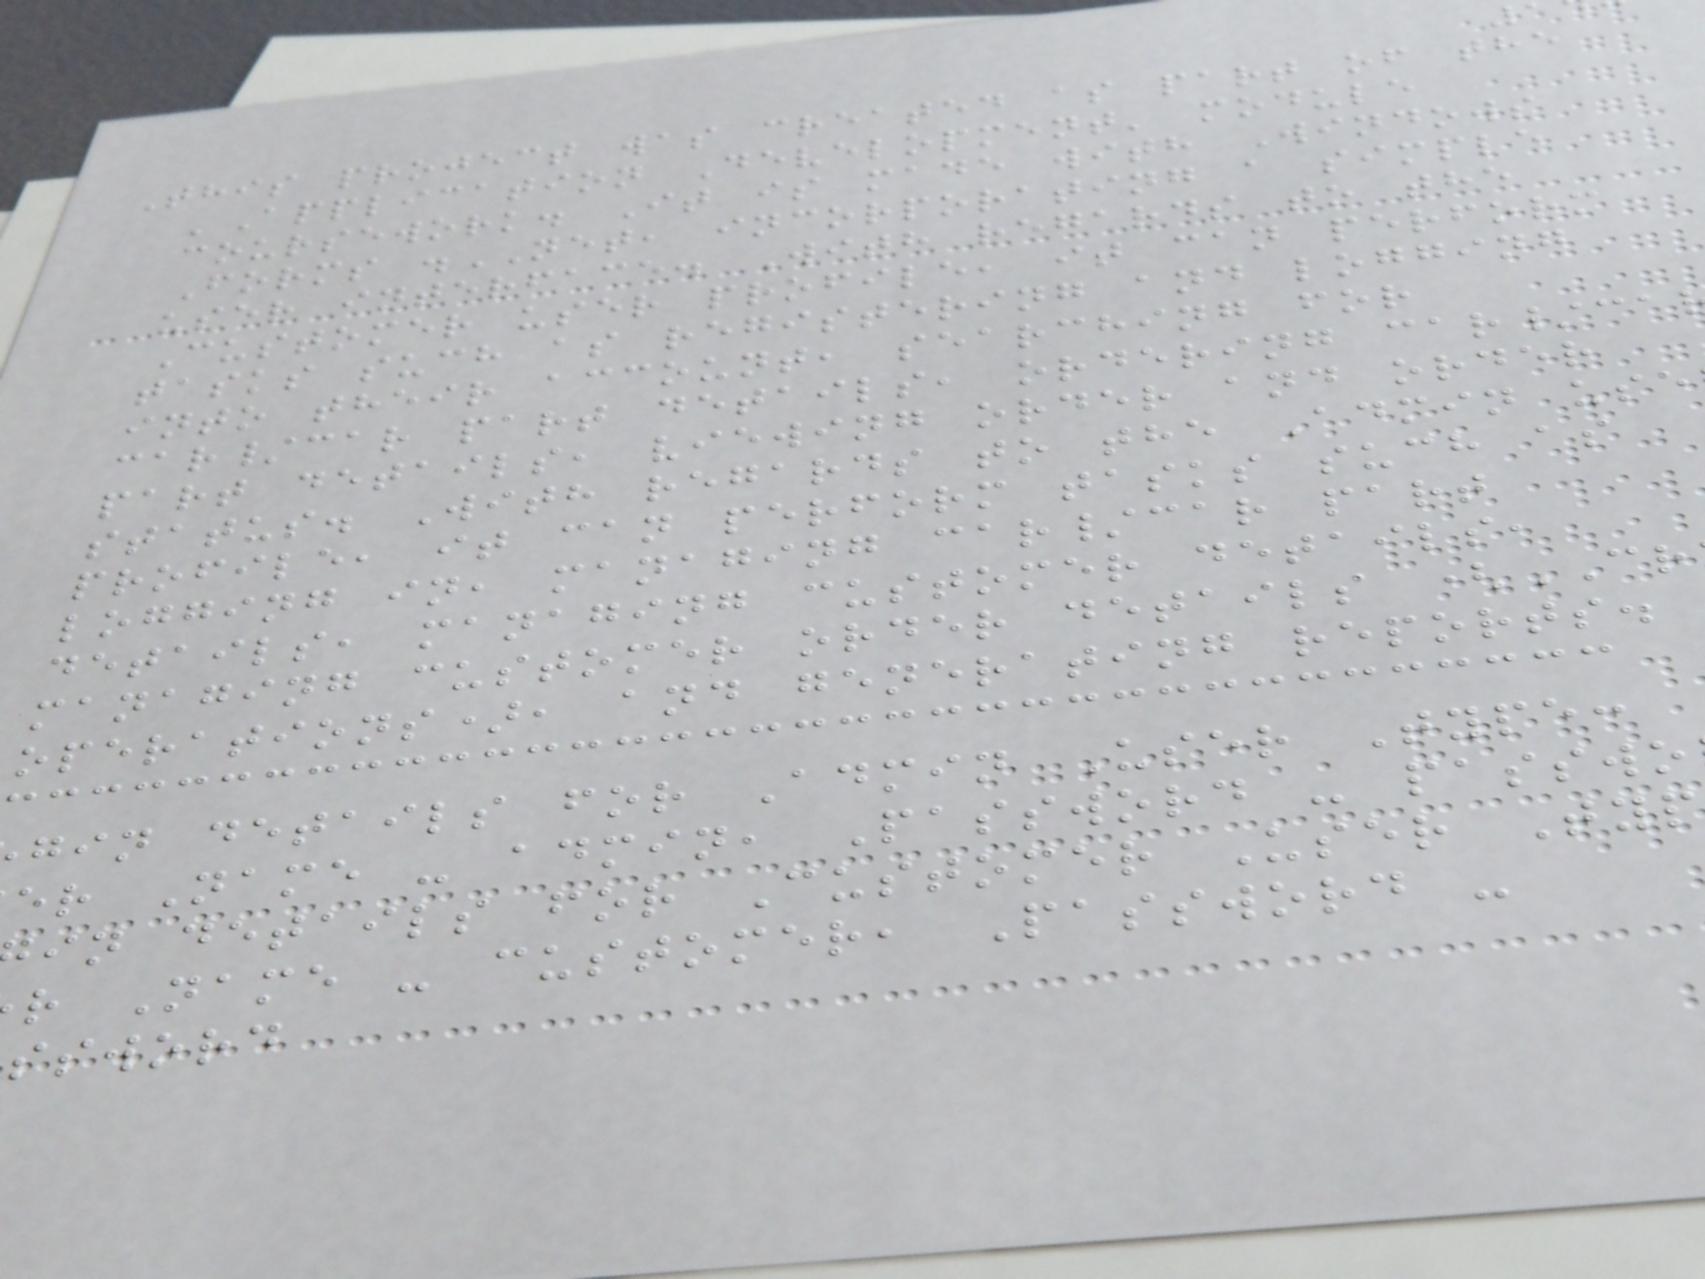This project was created as part of the
'Application Development' module
coursework. It is made with Windows
Forms .NET, incorporating a simple
user interface. With regards to the
Customer user profile, it can perform
tasks such as registering and logging
into their account, searching for
car/car part details, ordering car/ca
part details, viewing order and order
status. With regards to the Admin use
profile, it can perform tasks such as
logging in, managing car/car part
details, managing customer details,
managing customer order details (CR
operations), and generating reports.
gin details for Admin User Type:
er Name - admin, Password - passwo
in details for Customer User Typ
r Name - customer, Password -
ssword
